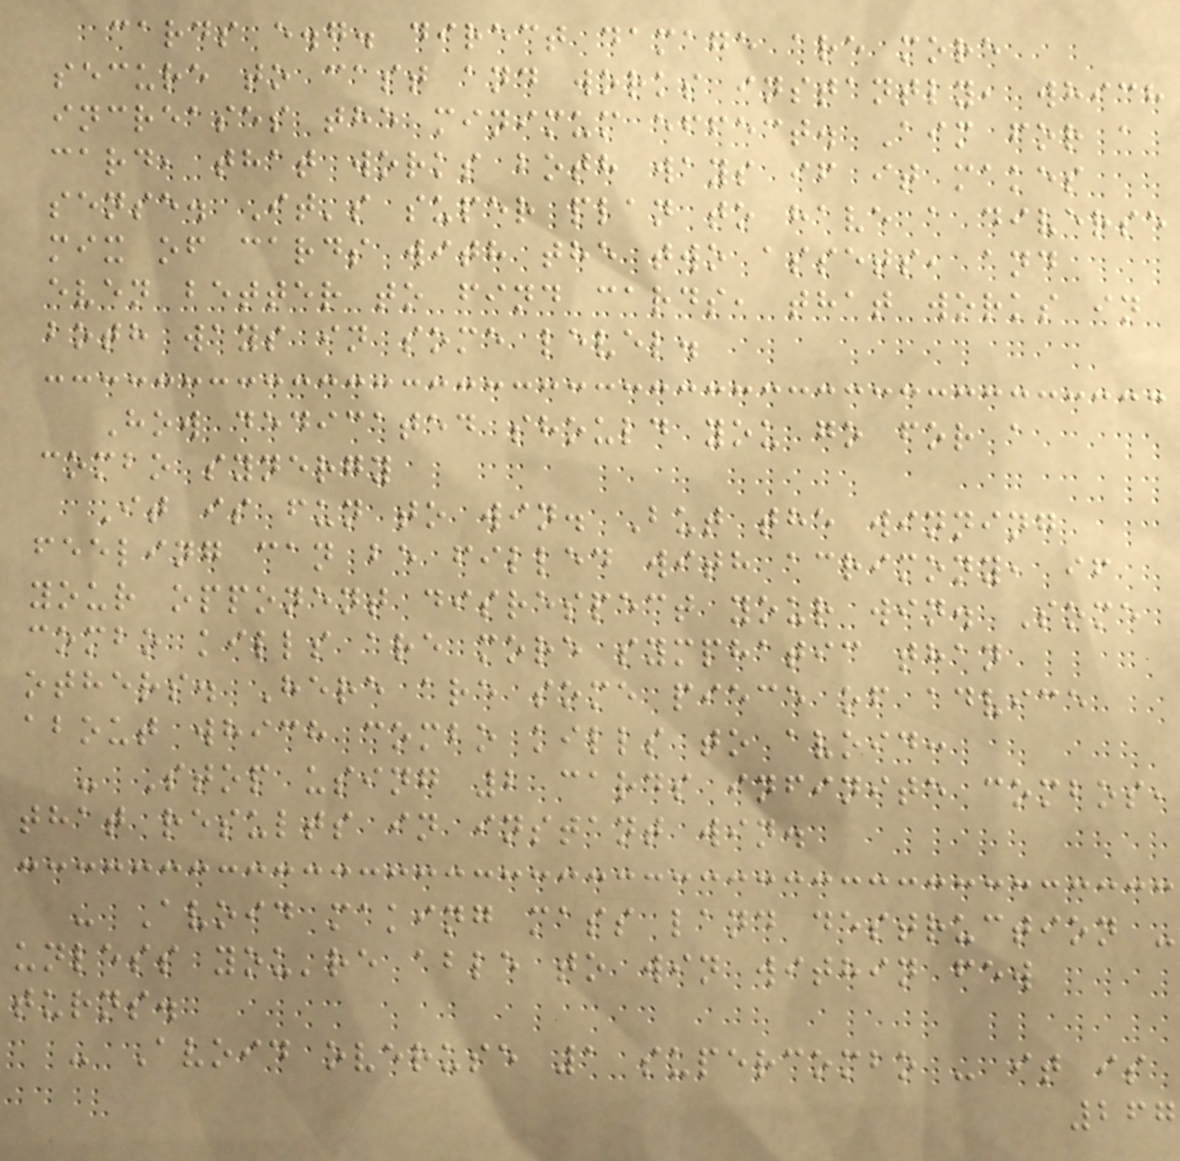cards e.g. direct damage are more
secure to cast and works instantly, which
increases the minimum effect. Aim for a
card, that works both ways if it makes
sense. It's super plan to have a diverse
mix of cards with the two assets, and
even better to find cards, that works in
both ways in some level.
How dedicated should you go for a
combo synergy
It is fun to win. But the winning
feeling can be filled with acrimony, if
your opponent disrespect your win. Some
combo kills are more symphatic than
others. Here are some piece of advice
about which combo kills to avoid:
- Stop using 2 cards infinite combos,
that results in instant win.
- Avoid making mass land destruction -
unless you're able to win within few
turns.
- Avoid overuse 1 supercombo - it is
267
